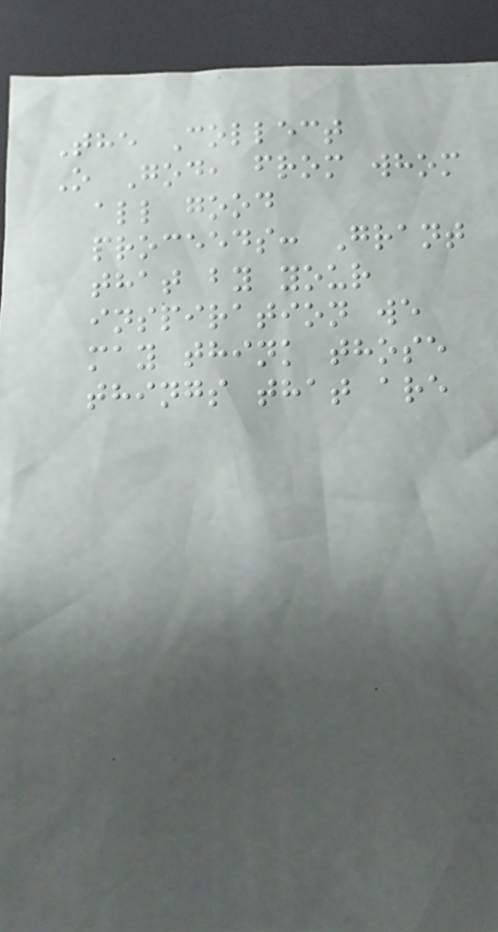The Collect
O God, from whom
all good
proceeds: Grant
that by your
inspiration we
may think those
things that are
